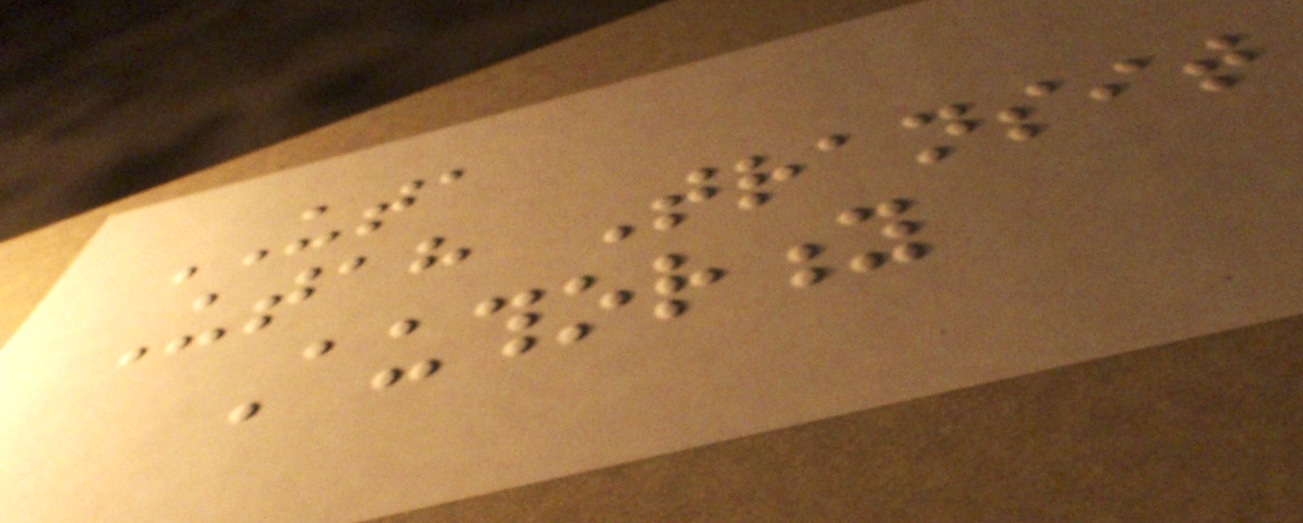UTA
Utah Transit
Authority
